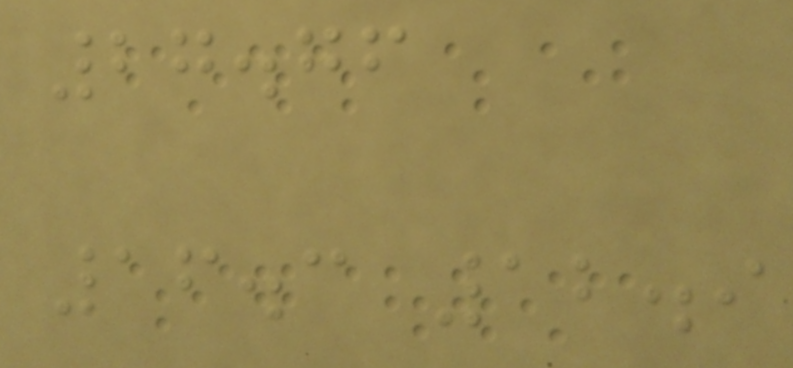27.76
16.3 12.9
